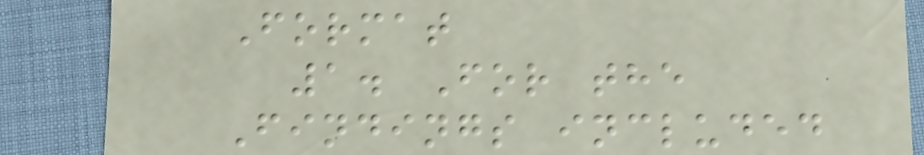Format
1. For the
Findings included
